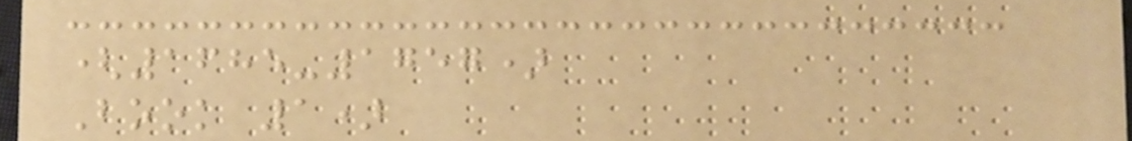(1685-1757)
Book 1)
